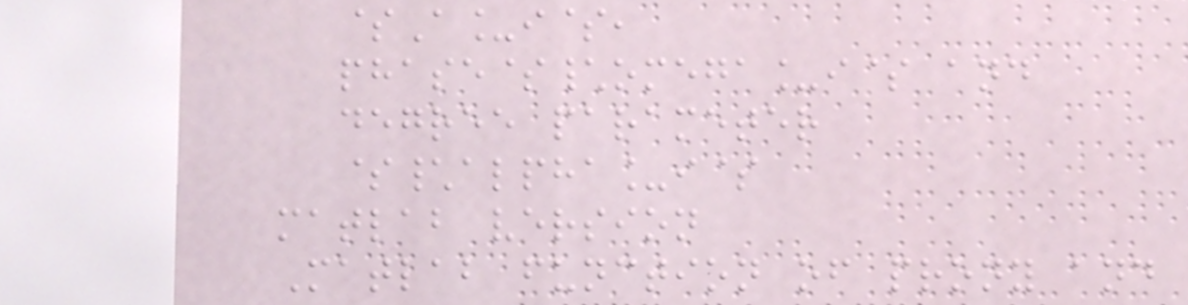$A_i$,
phase$\omega_i$ and
degree parameter
$\alpha_i$
matlab version
Matlab function of prony and
